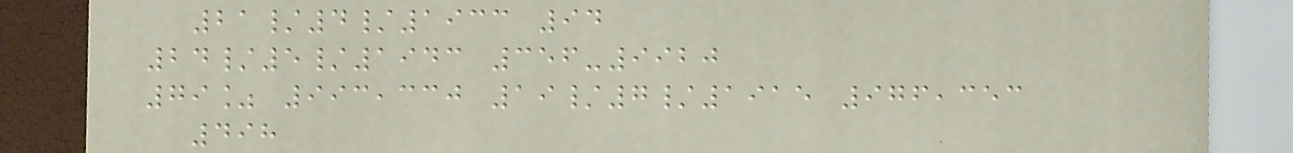21/4/1933 94
24/5/1943 356-9920
79% 993,330 19/7/1915 976,353
498
